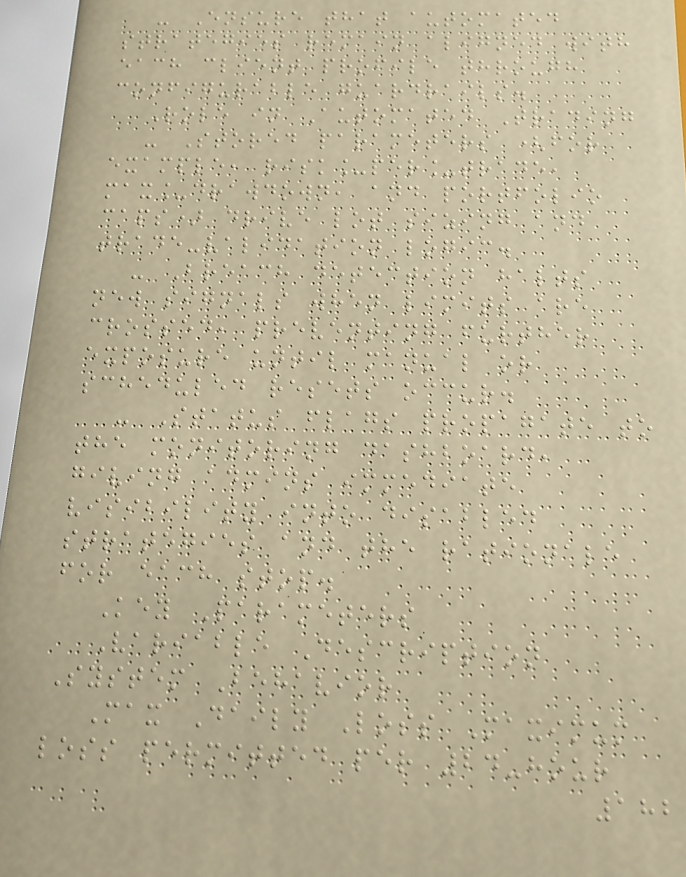- Ensure that automated
strategies remain aligned with
each client profile through
configurable guardrails.
Role in Automated Trading
- Stored parameters (for
example, risk_per_trade,
max_drawdown, and portfolio
caps) drive lot sizing and
trade-validation logic.
- Breach detection halts
new signals when limits are
crossed, preventing further
exposure until manual or
scheduled resets occur.
- Status flags propagate to
the monitoring dashboard,
giving admins immediate
visibility into disabled
strategies and the rationale
for each stop.
Key Parameters
Variable Description
System Behavior
Max Daily Loss Maximum
loss permitted per 24-hour
182
